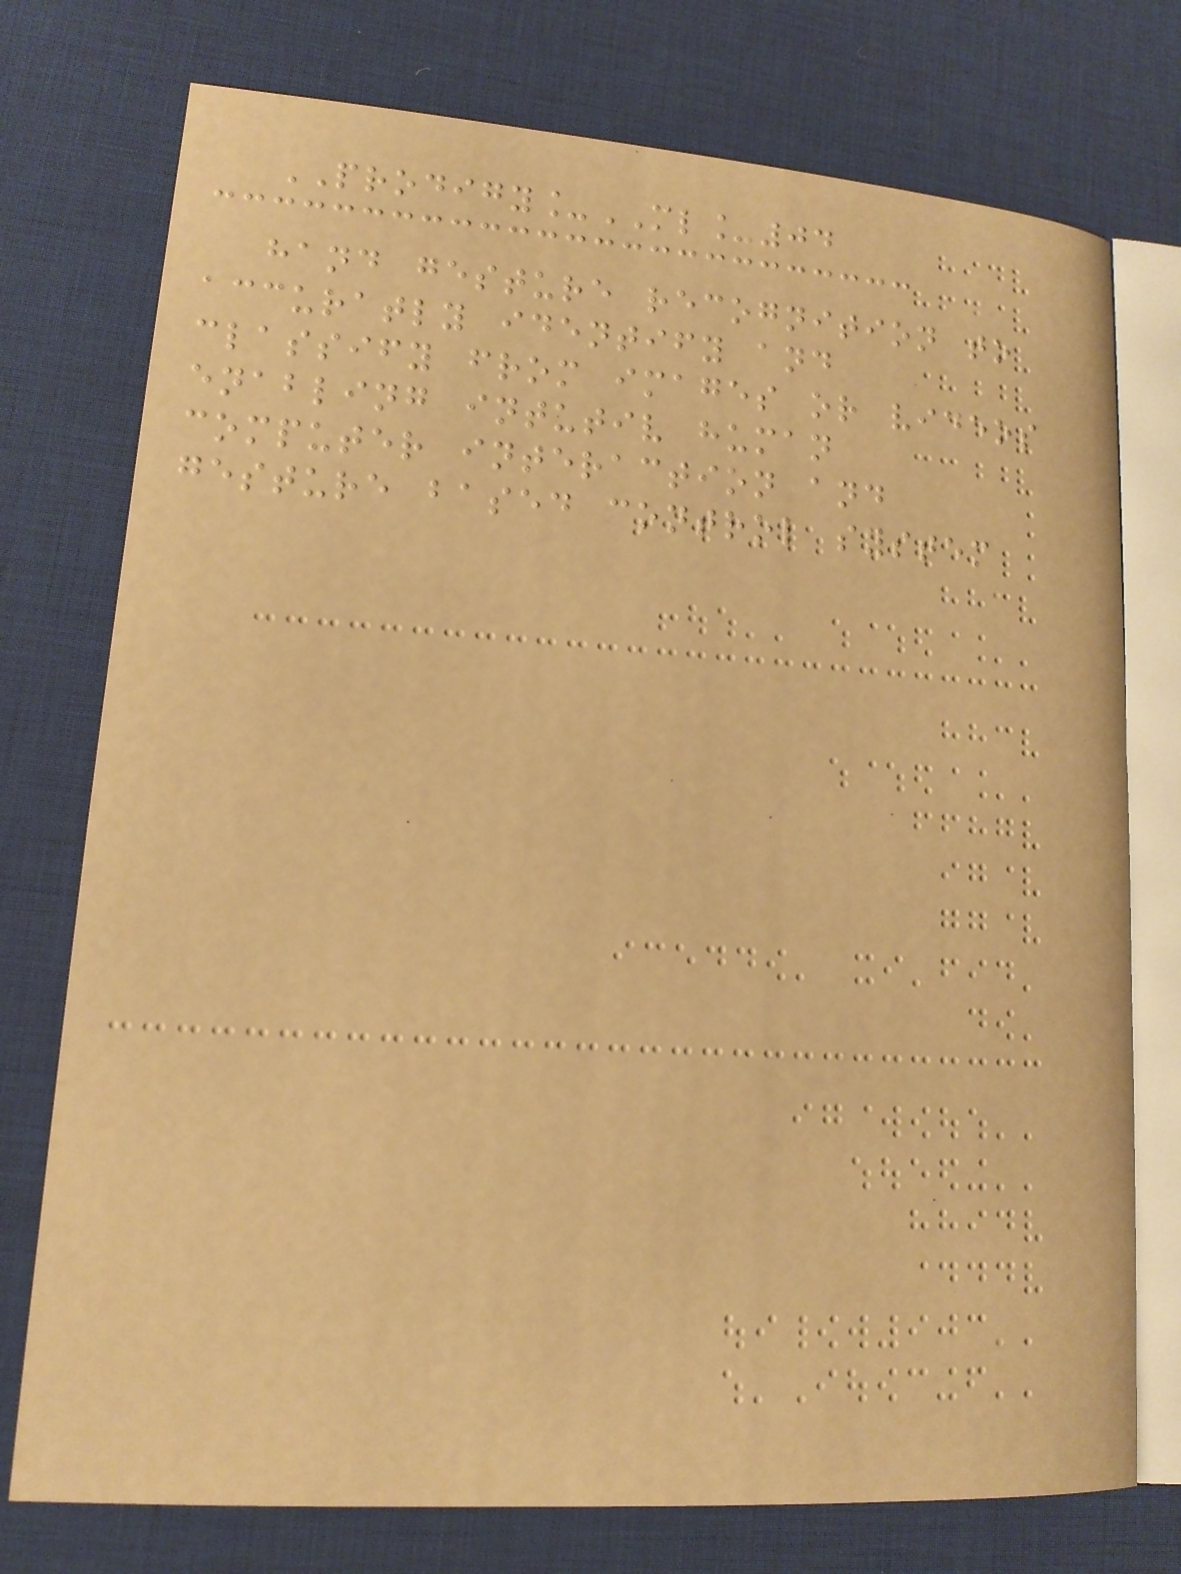PRODIGY_ML_04
hand gesture recognition to
accuratly identify and
classify from images or videos
enabling intutiv human
computer interaction and
gesture based control system
